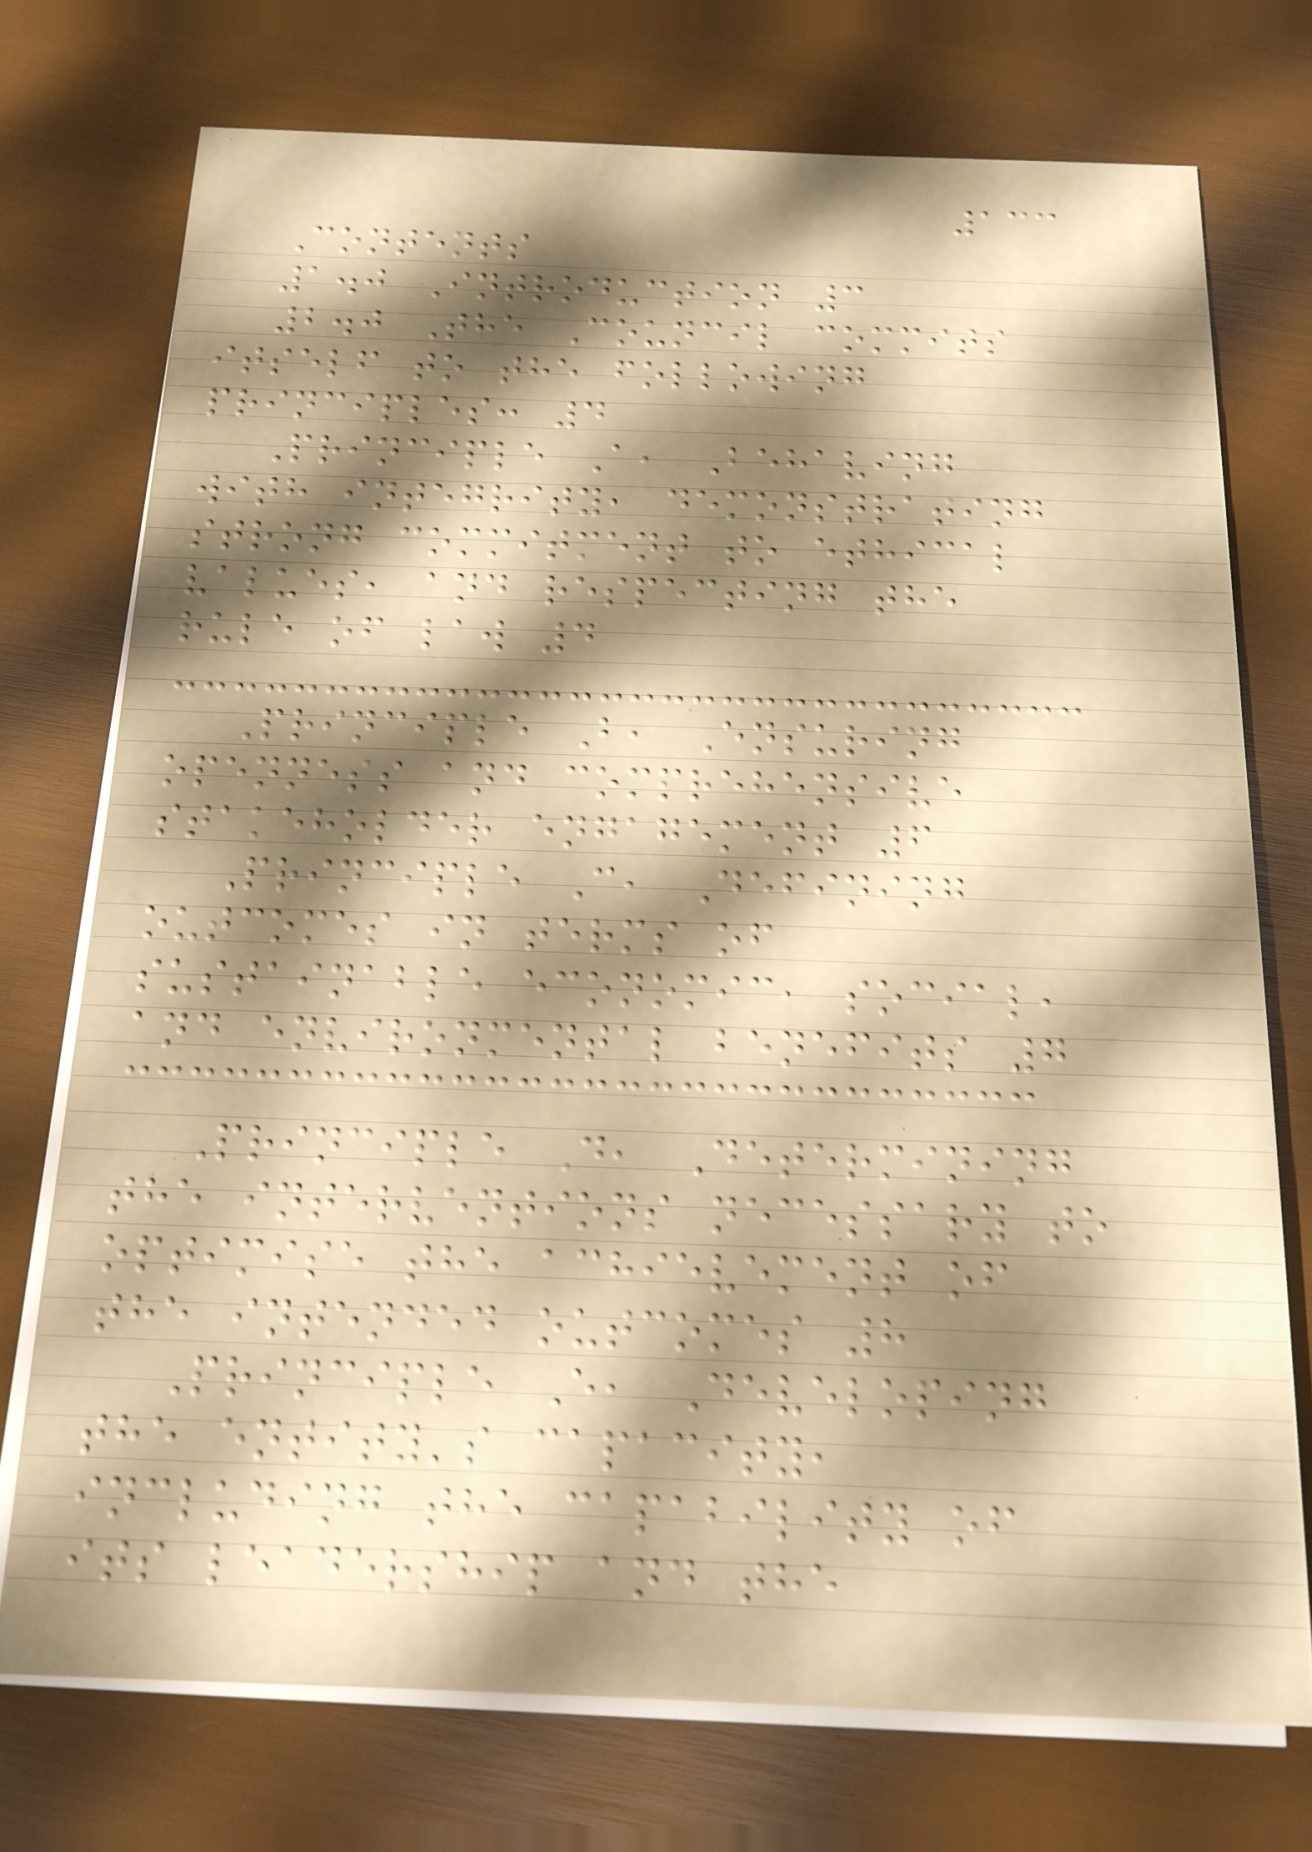133
Contents
1.0 Introduction 3
2.0 The Council commits
itself to the following
principles: 4
Principle A, Behaving
with integrity, demonstrating
strong commitment to ethical
values, and respecting the
rule of law 4
Principle B, Ensuring
openness and comprehensive
stakeholder engagement 6
Principle C, Defining
outcomes in terms of
sustainable economic, social,
and environmental benefits 7
Principle D, Determining
the interventions necessary to
optimise the achievement of
the intended outcomes 8
Principle E, Developing
the entity's capacity,
including the capability of
its leadership and the
